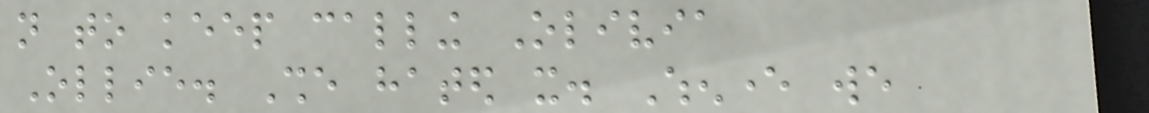not to keep calling Olivia
Ollie. She hated it. Whenever we
